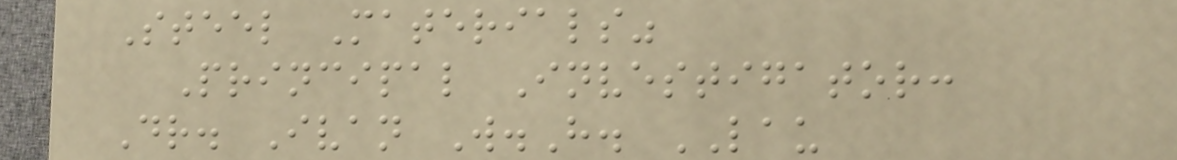Steel Materials"
Principal Investigator:
Dr. Ivan W.H. LAU
